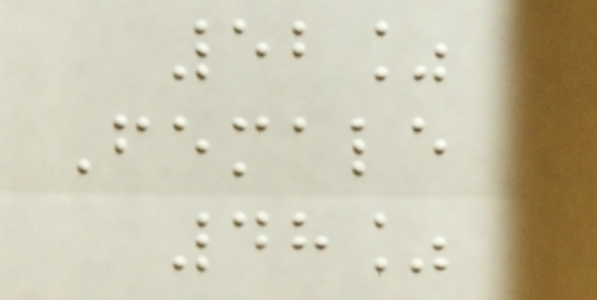52%
Female
48%
